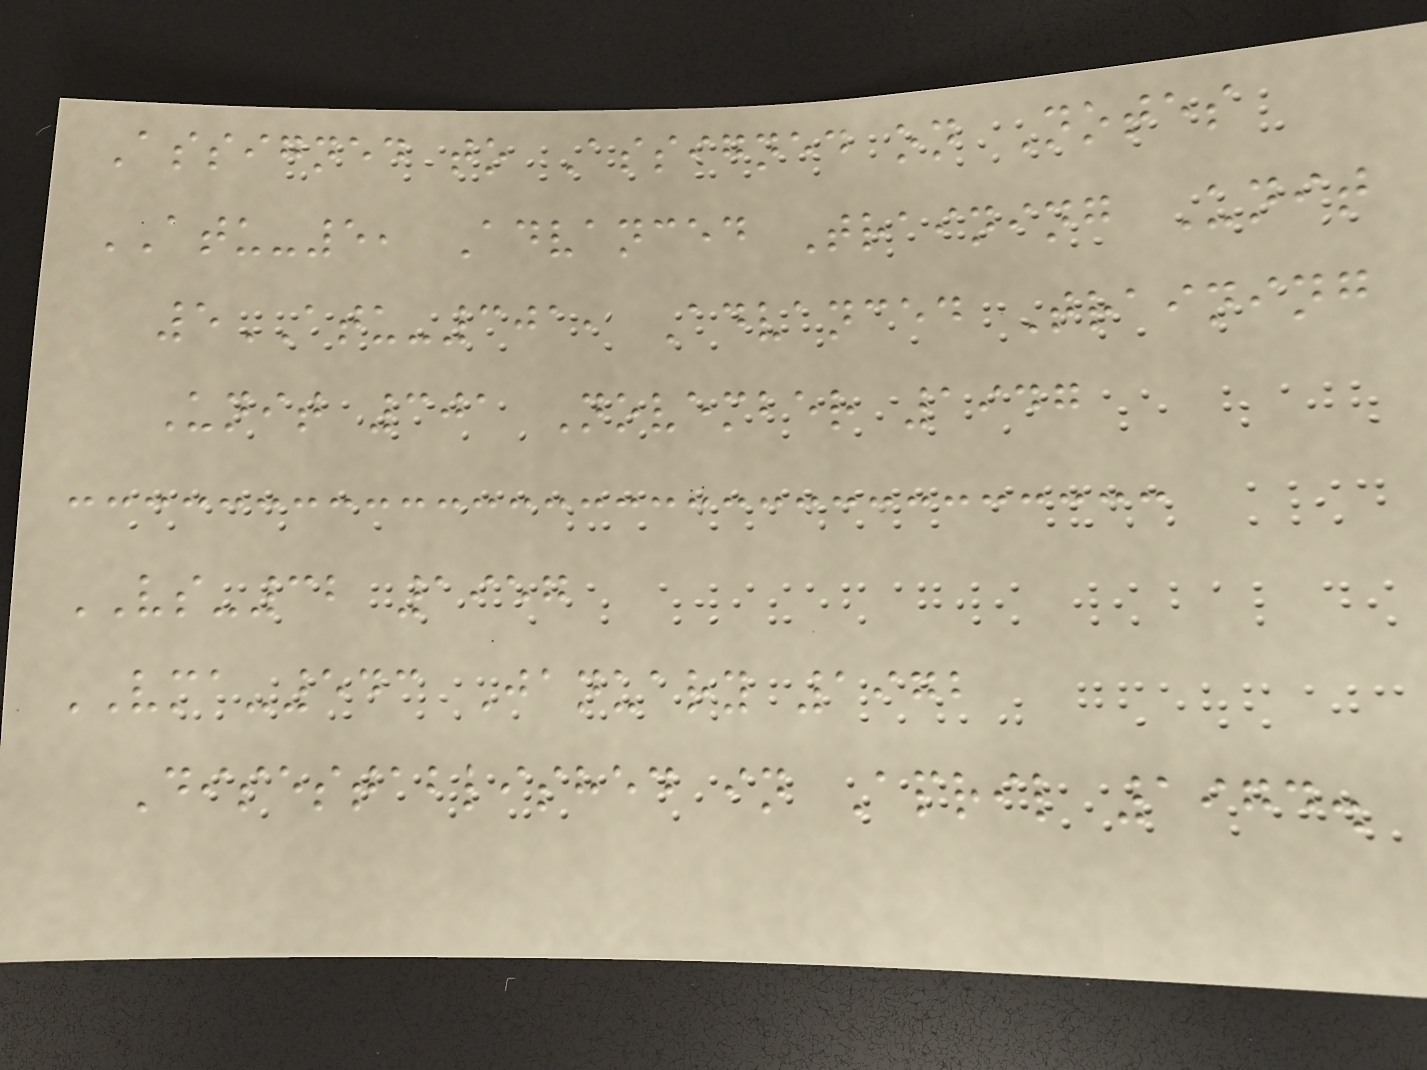Assigned to Assigned on Notes
ATU-5, Advanced Training Unit
5ATU-301, Advanced Training
Unit 301 November 1947
VS-32 1957
VMA-543 January 1972
Disestablished in April 1974.
